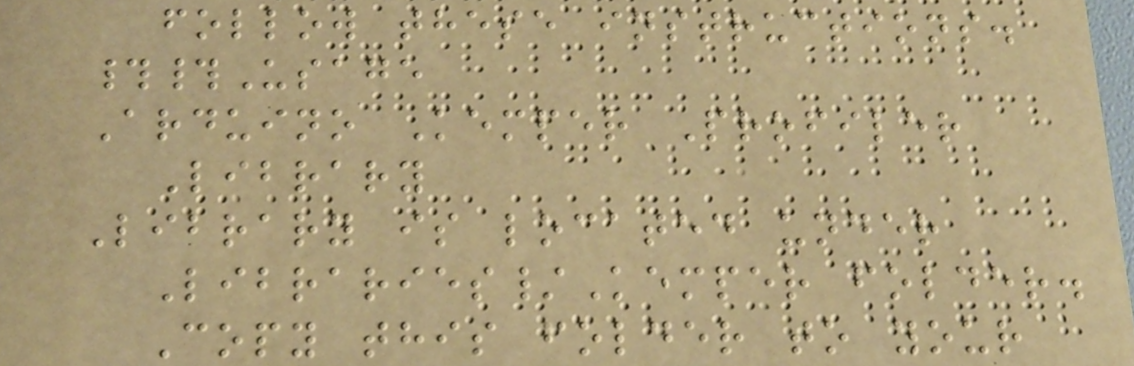follow these instructions.
##Usage
Arduino Kemper Profiler
Library
Library is located under
Libraries/Kemper folder.
Copy this folder to your
